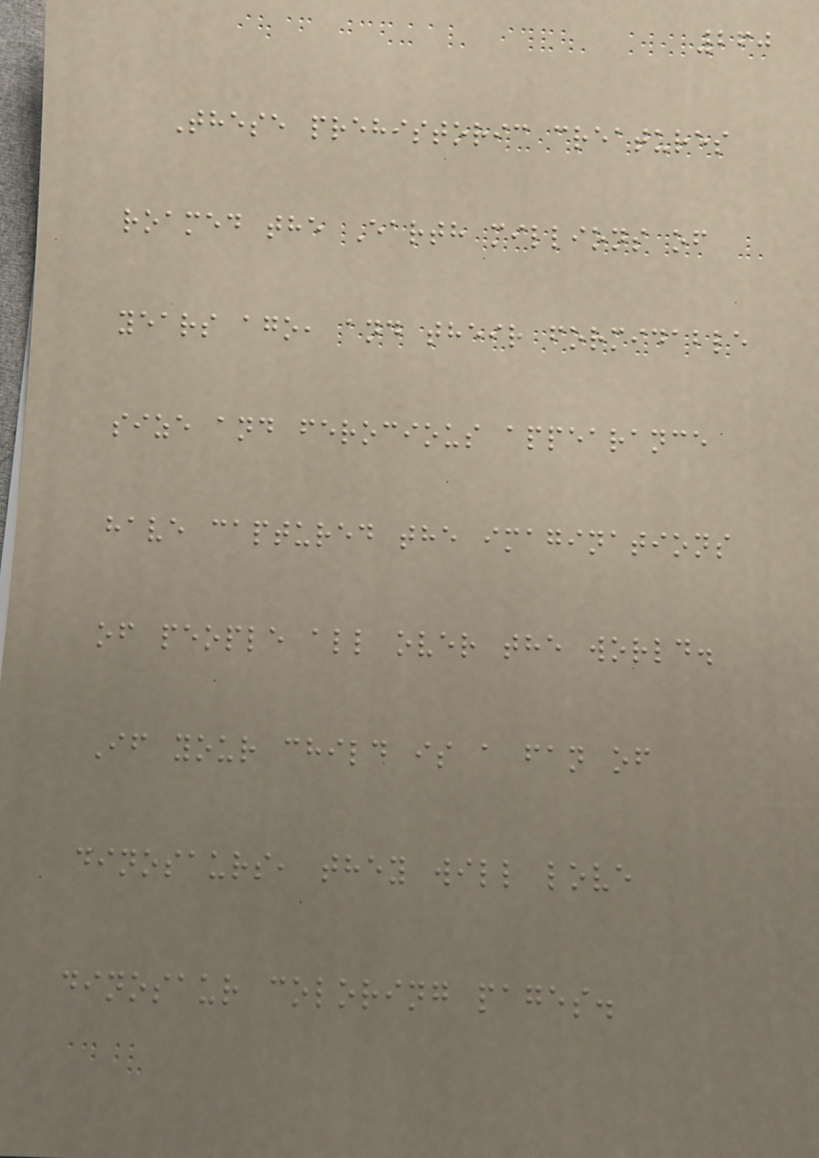260
These prehistoric creatures
roamed the Earth millions of
years ago, and their formidable
size and ferocious appearance
have captured the imaginations
of people all over the world.
If your child is a fan of
dinosaurs, they will love
dinosaur coloring pages.
